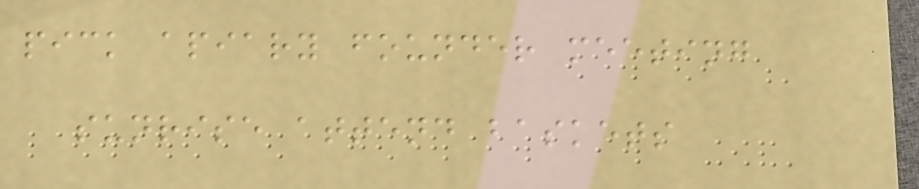pick apiary founder meeting
sunrise attend baskets
